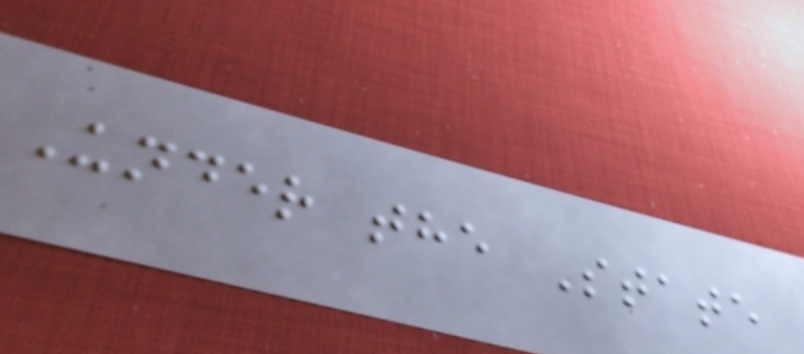Under the State
